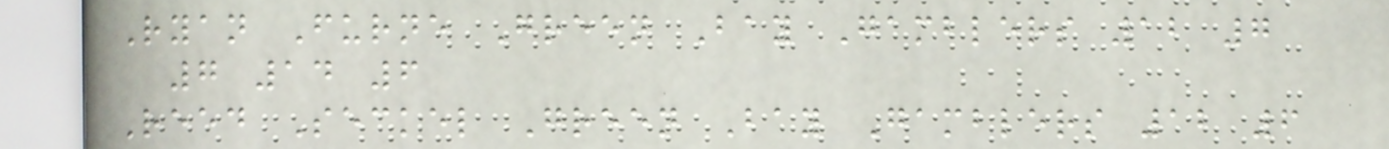Ryan Furne Green Bay Gamblers 12 7
7 14 6
Reed Seckel Green Bay Gamblers 12 6
